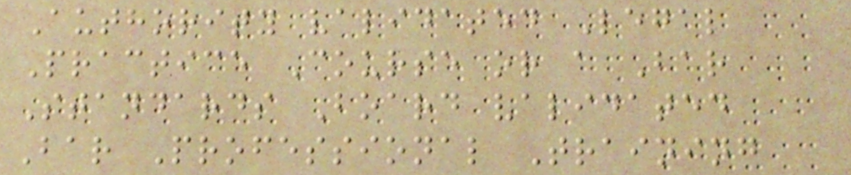Authority validated Legal
Practice Course or a Bar
Standards Board validated
Bar Professional Training
